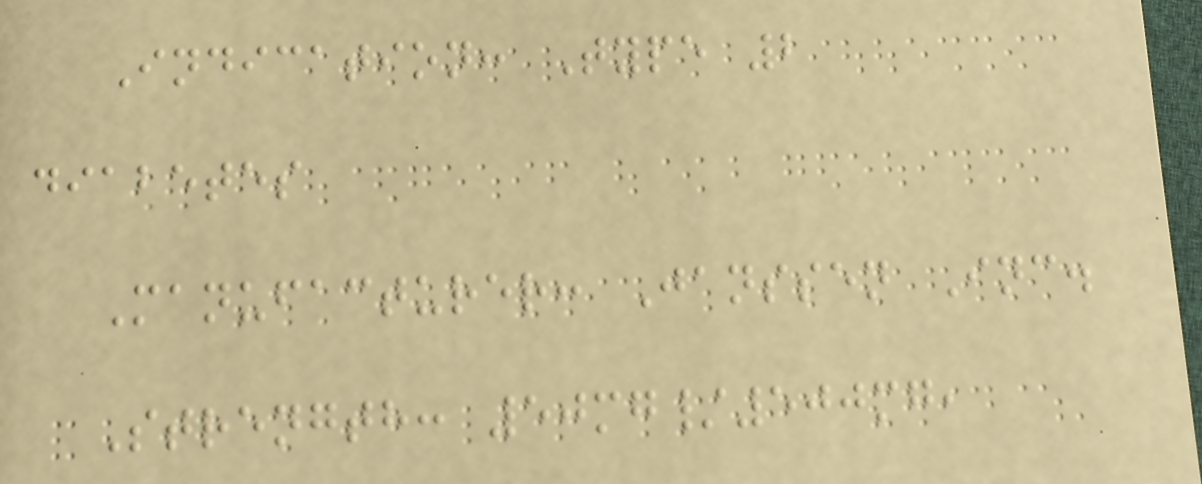Indication: Type 2
diabetes
Manufacturer: Janssen Inc.
Strength: 50mg/500mg,
